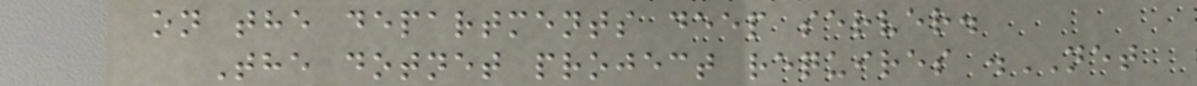on the departments deep server.
The dotnet project requires .NET
